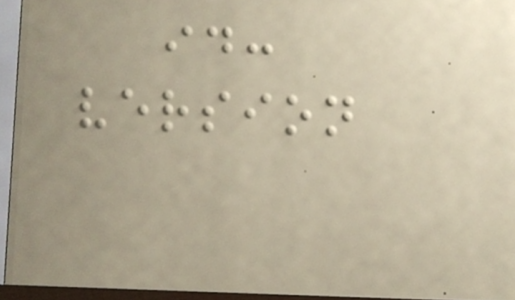id:
version
